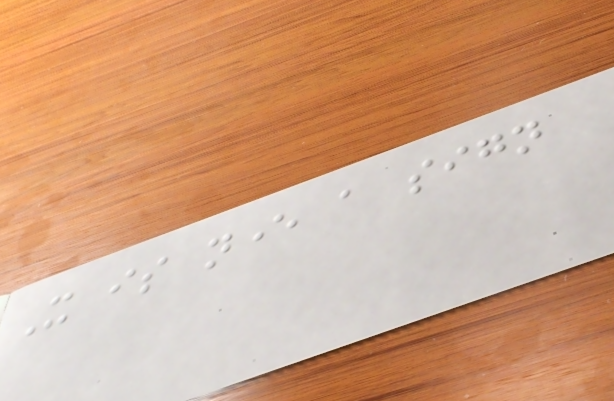It is never a sign
